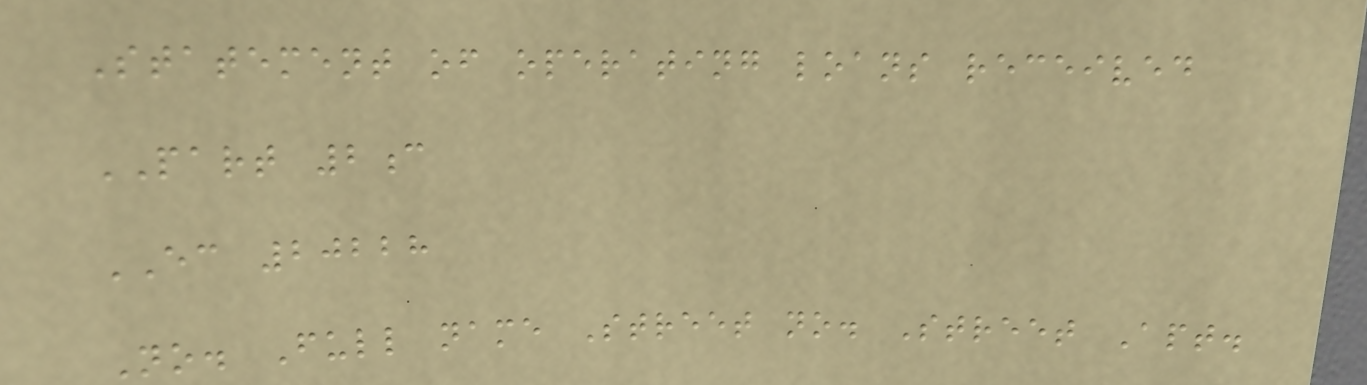Statement of operating loans received
PART 2c
EC 20228
No. Full name Street no. Street Apt.
